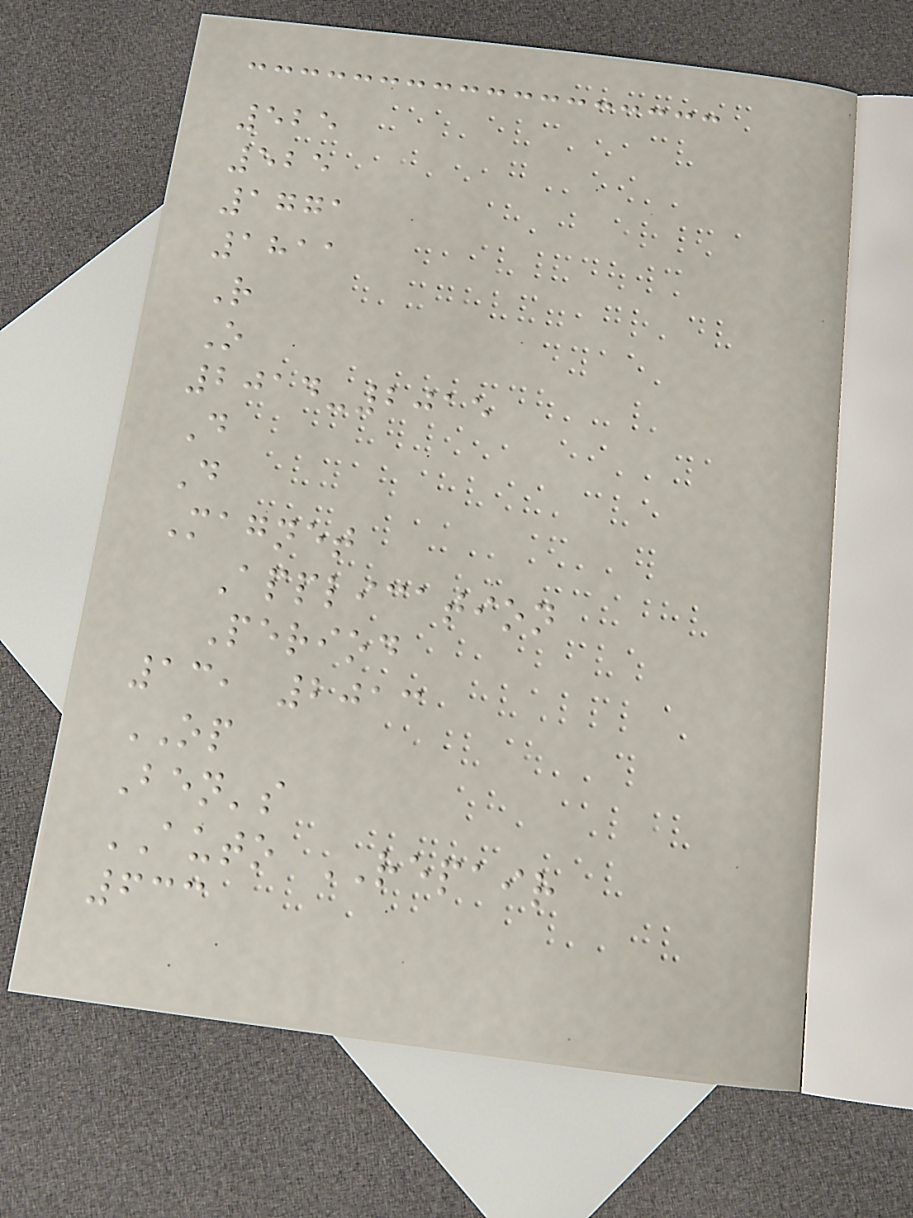525
525
1771
1811
R
O
2014-2015
D
D
Magnet
Application
Period
13, 2013
OP
Ben's
AUTO REPAIR
633
